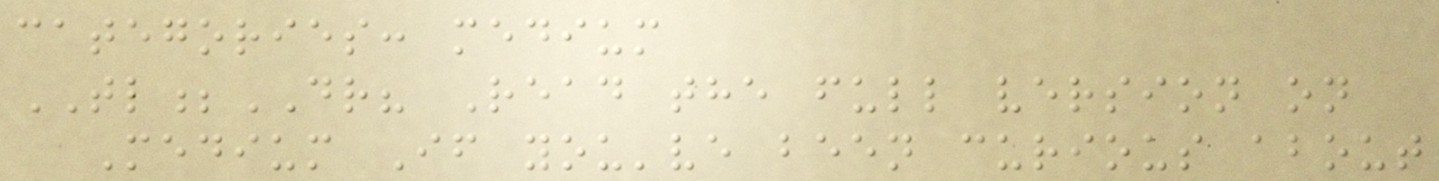categories: medium
TL;DR? Read the full version on
Medium If you've been curious about
